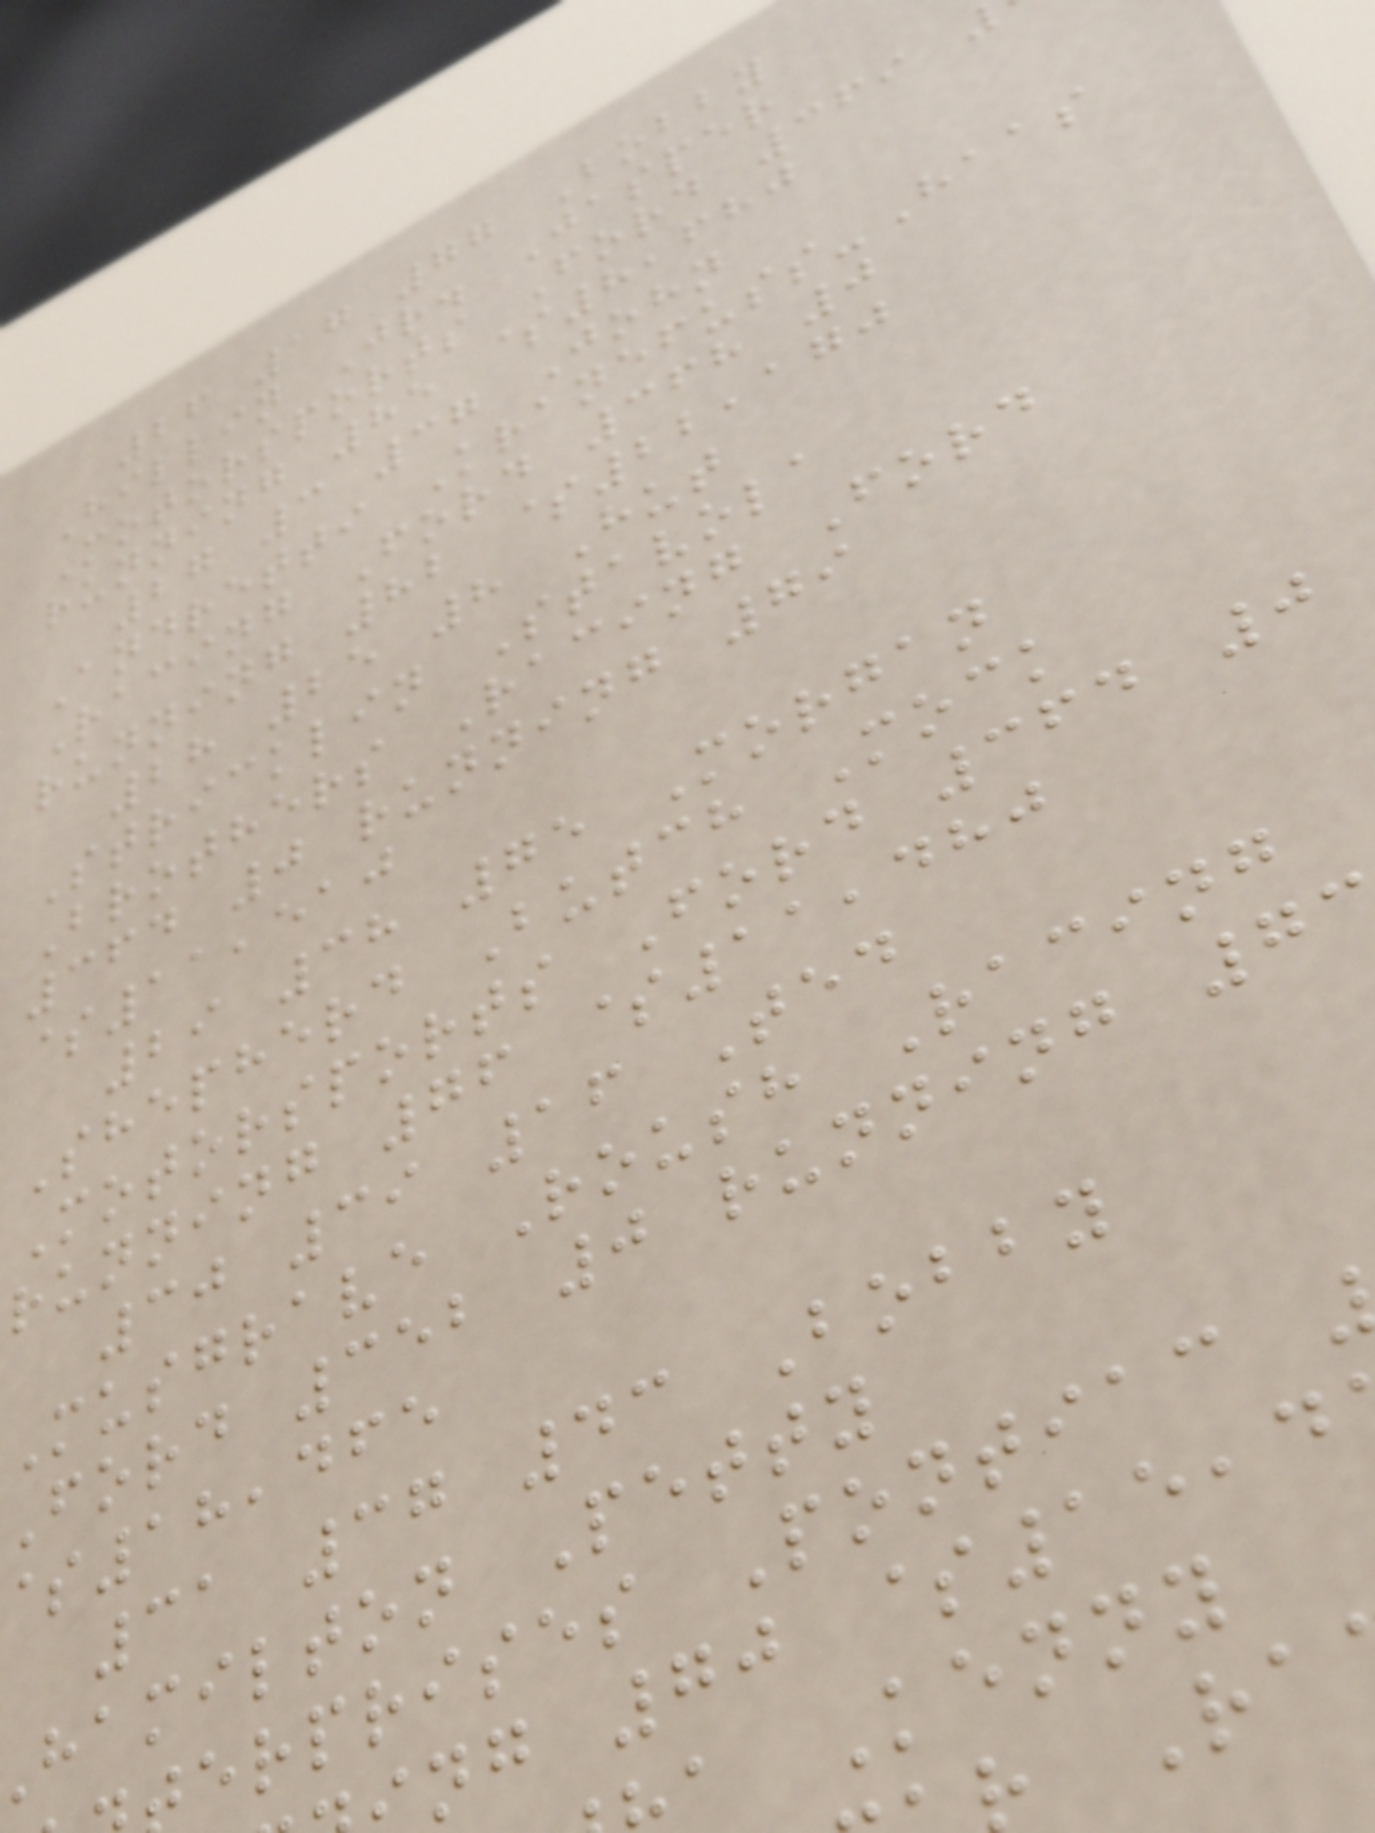26 17 77 Bobby
Hillin Jr. Jasper
Motorsports Ford 369
running 85 $8,680
27 3 37 John
Andretti Kranefuss-Haas
Racing Ford 368 0
running 82 $22,170
28 25 8 Hut
Stricklin Stavola
Brothers Racing Ford
364 0 running 79
$11,510
29 38 75 Morgan
Shepherd Butch Mock
Motorsports Ford 364 0
running 76 $11,480
30 39 16 Ted
Musgrave Roush Racing
Ford 352 0 running 7
18,465
31 37 43 Bobby
hamilton Petty
erprises Pontiac
ng 70 $15,4
a Kenny
